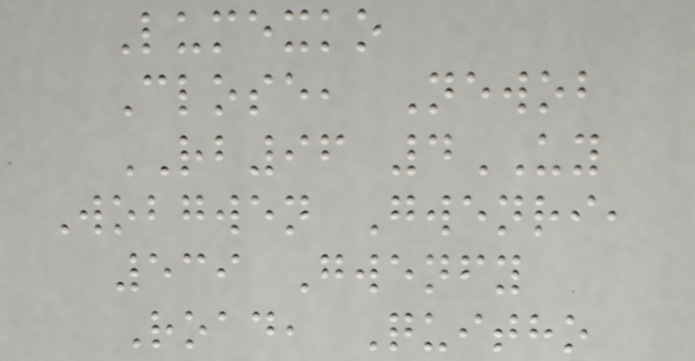Lumexko
Close, Newob
RB96 4UY
Wobgwen Gwenri,
539 Gwenfy
Road, Quitho
